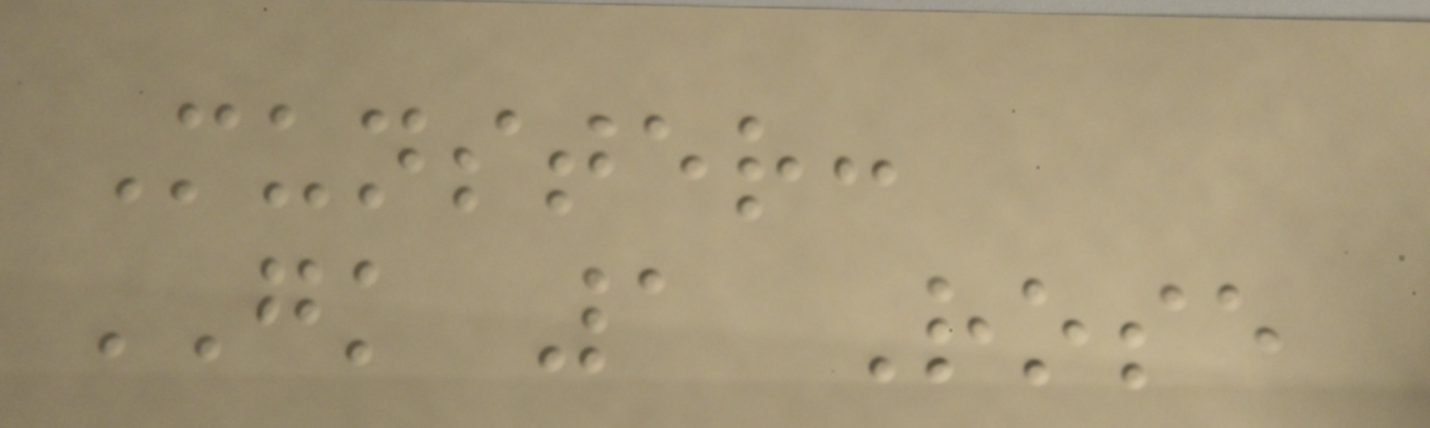Munster:
GK 1 Rose
